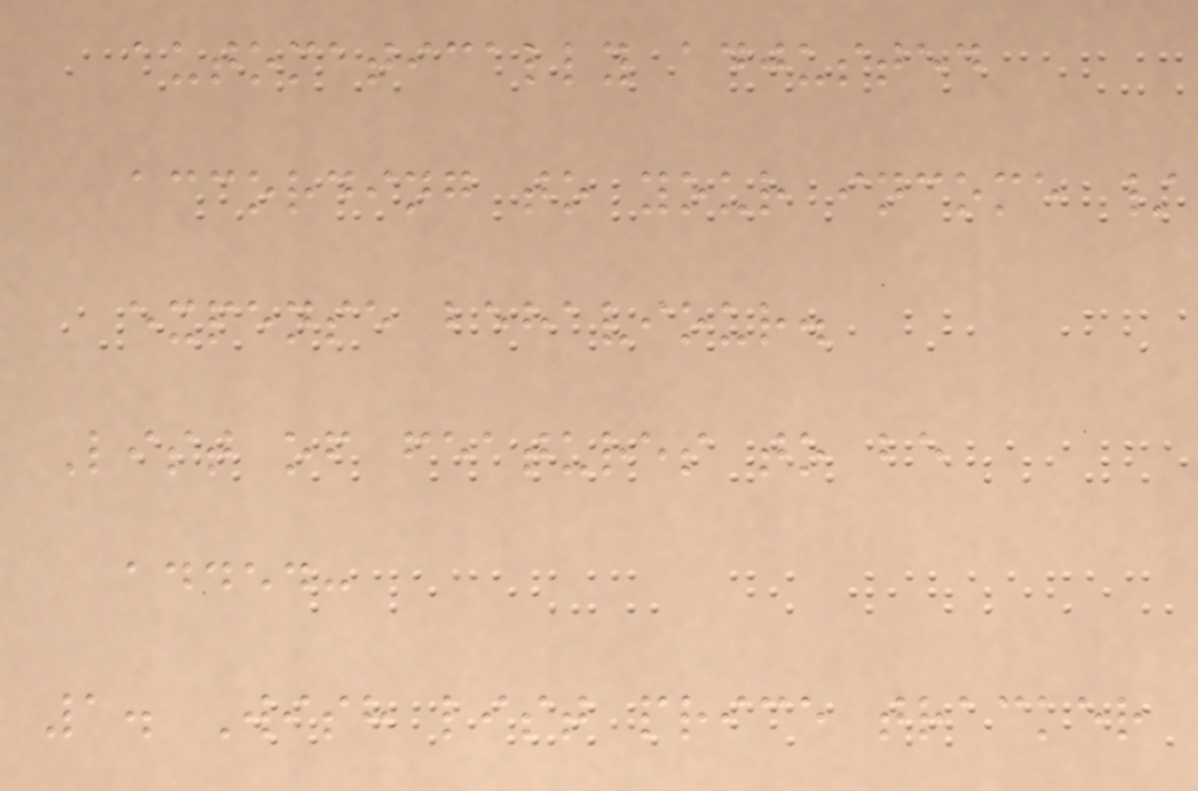automatically adjusted
according to your income /
expense behaviour.
List of features to be
added:
1. Wish list price tracker
